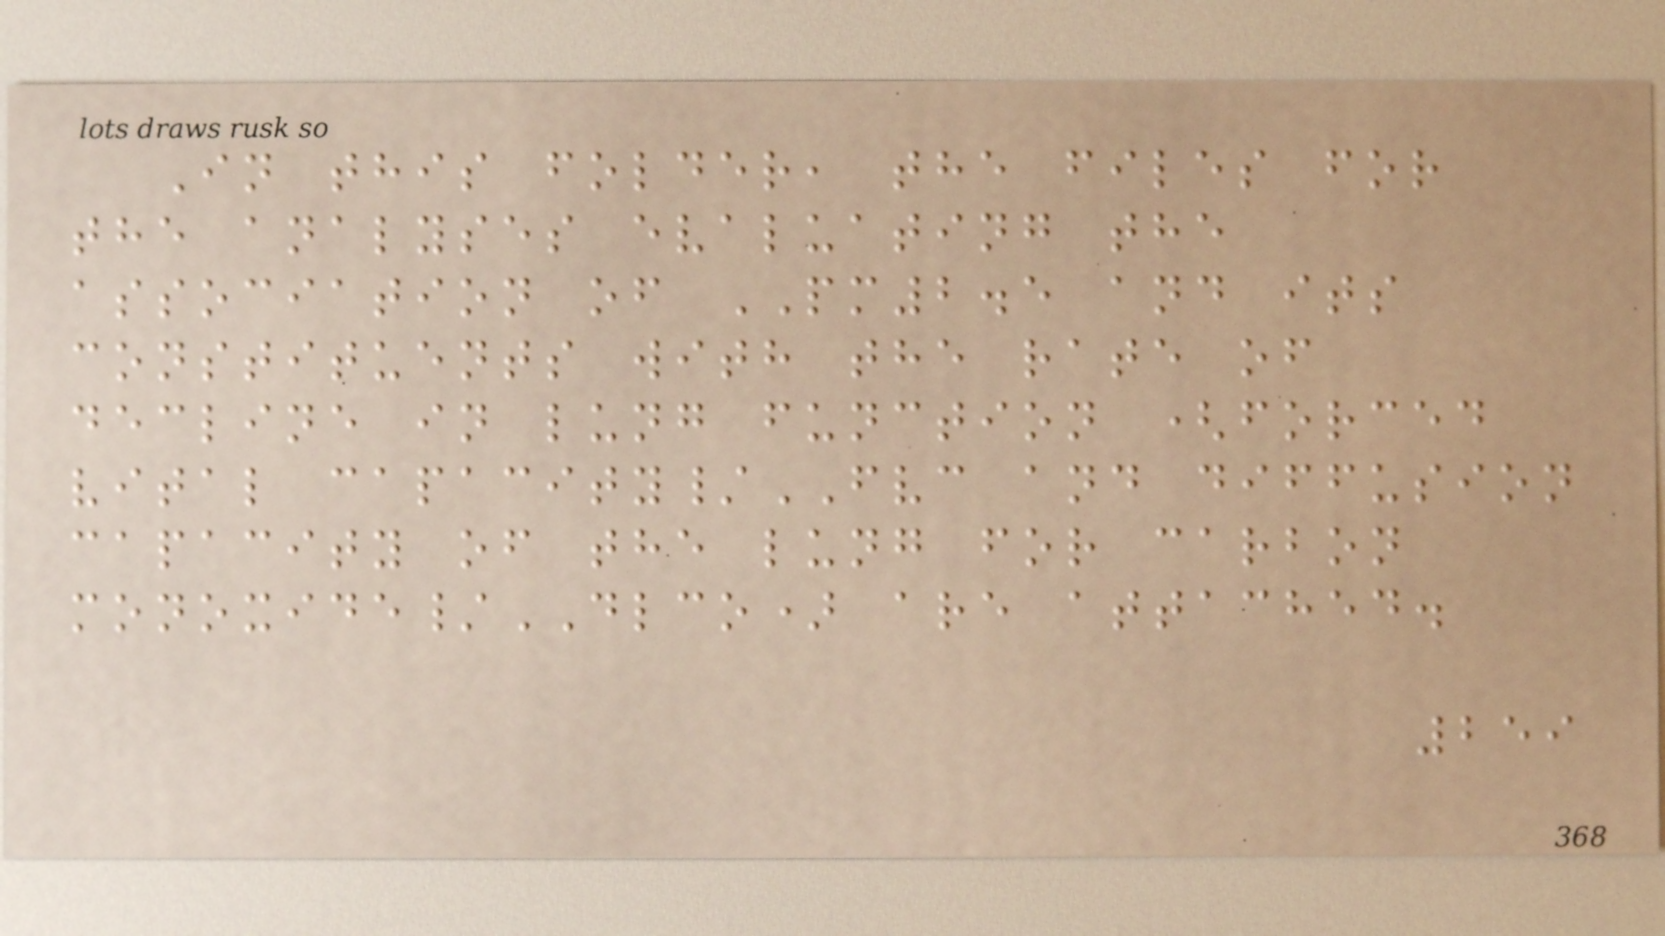In this folder, the files for
the analyses evaluating the
association of PM2.5 and its
constituents with the rate of
decline in lung function (forced
vital capacity/FVC and diffusion
capacity of the lung for carbon
monoxide/DLCO) are attached.
259
